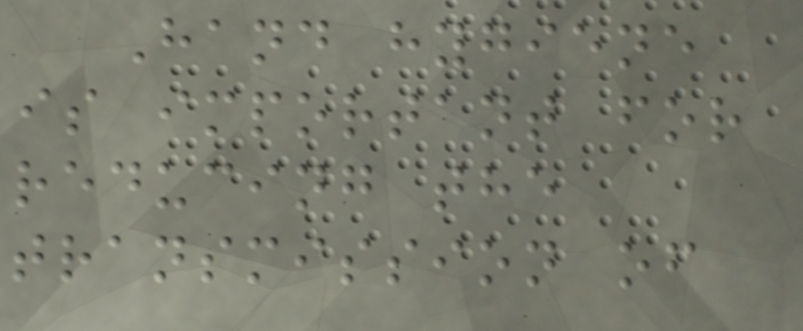Hand hygiene
is important for
reducing the
transmission of
